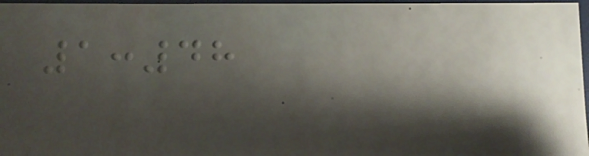1:48
